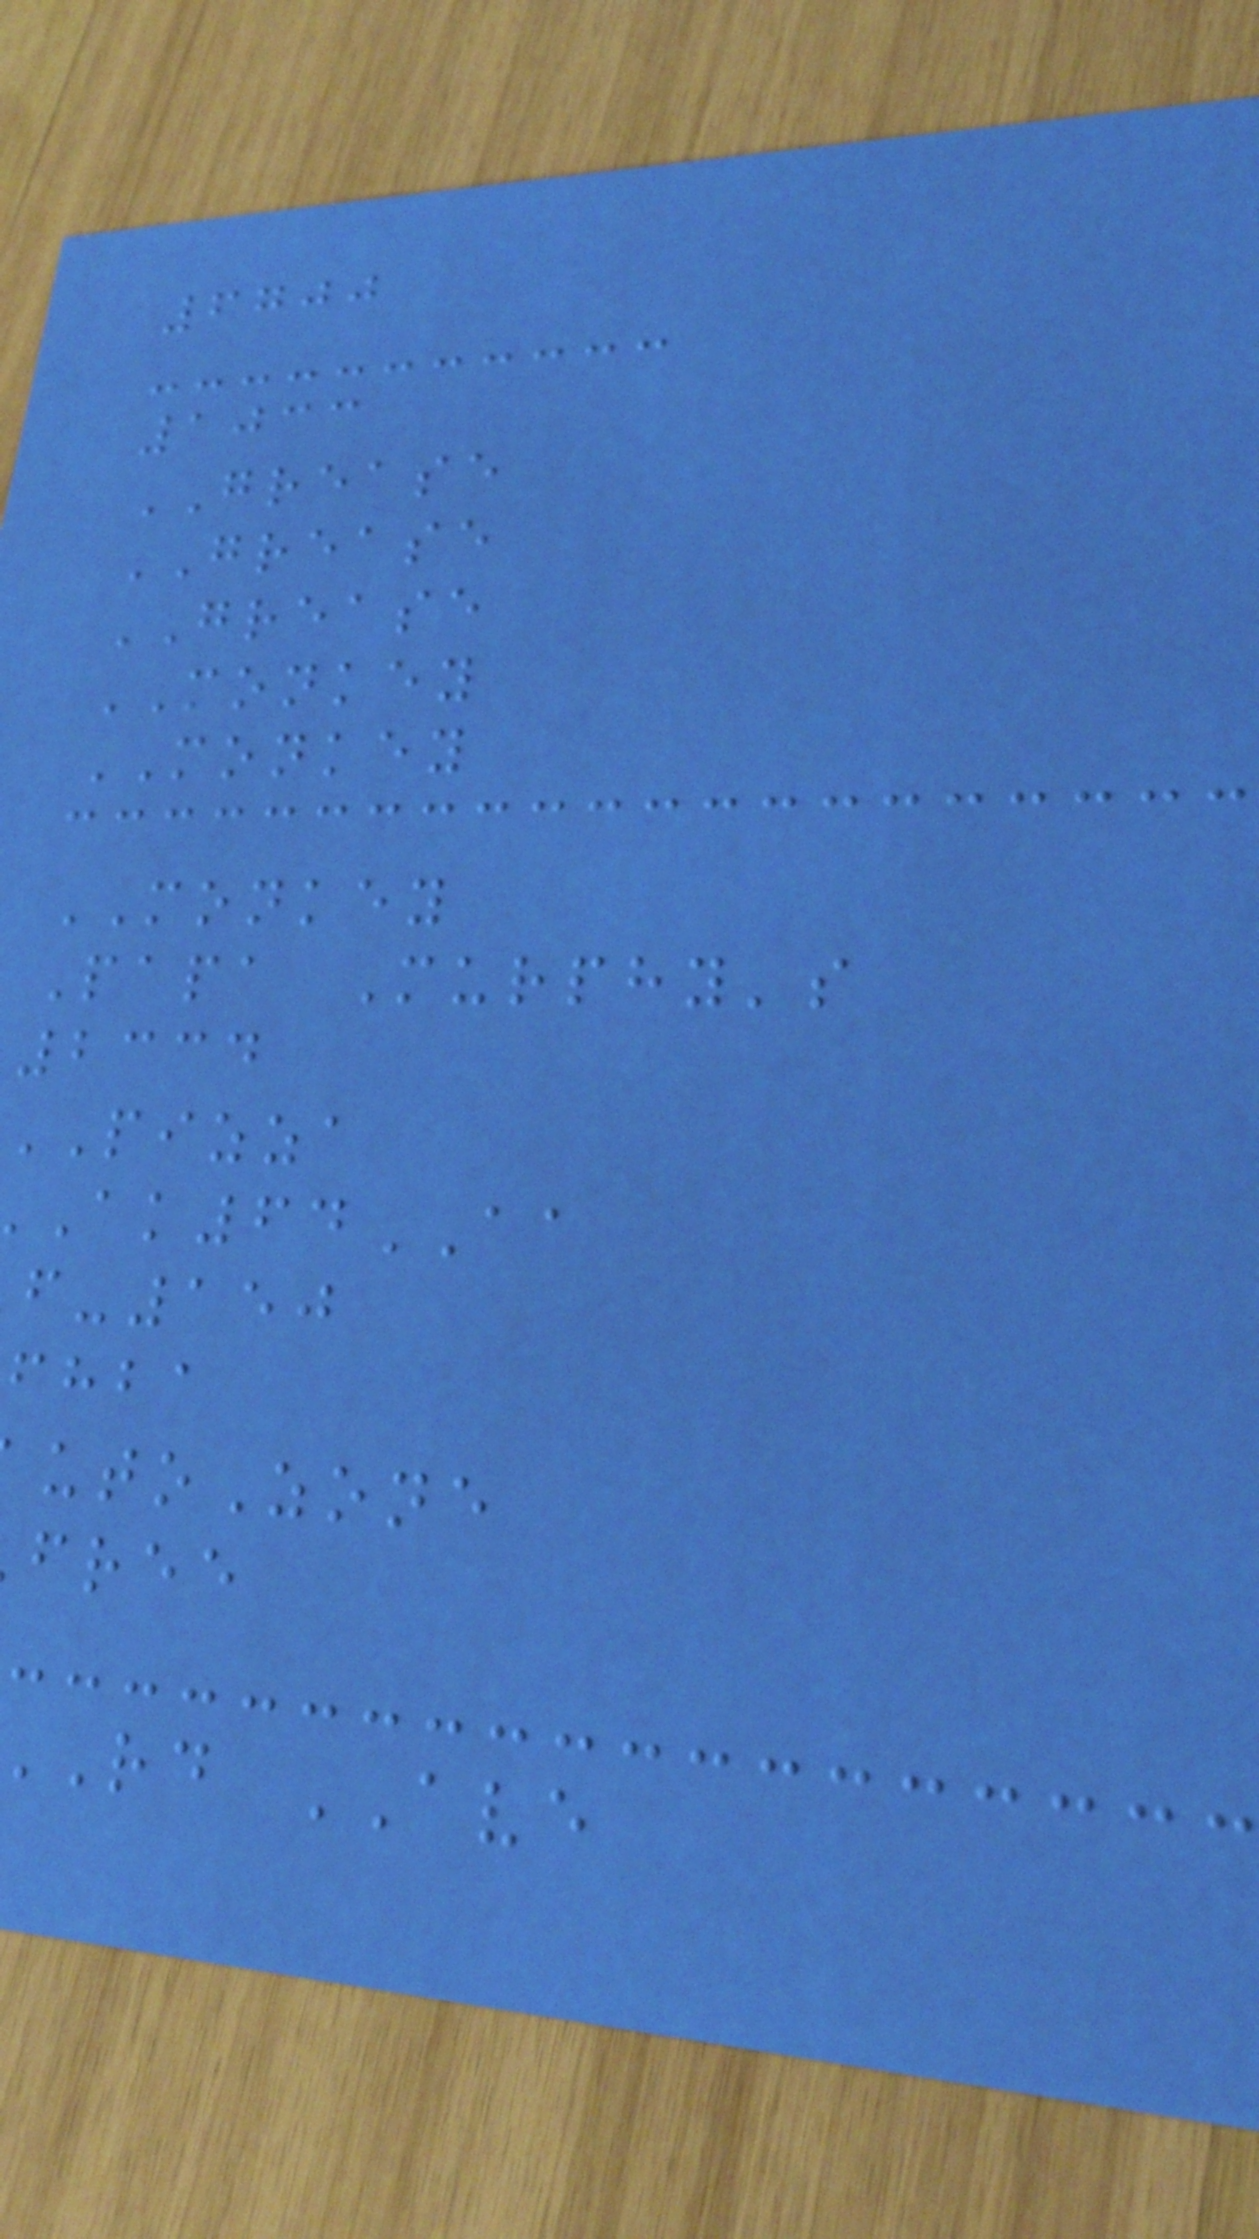6700
1033
GREASE
GREASE
GREASE
MONKEY
MONKEY
MONKEY
Papa Murphy's
2334
PIZZA
64AA
f-150
fhba
utoZone
free
rd AVE
